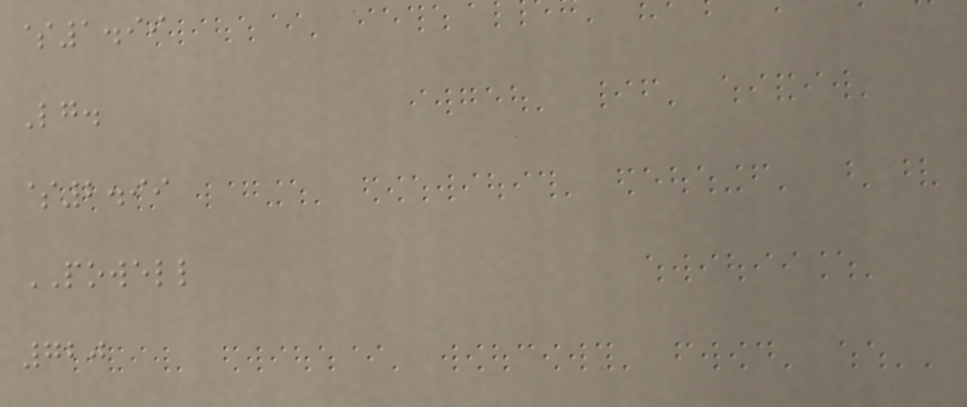$1.99
Lg.
$2.99
POWELL
720
